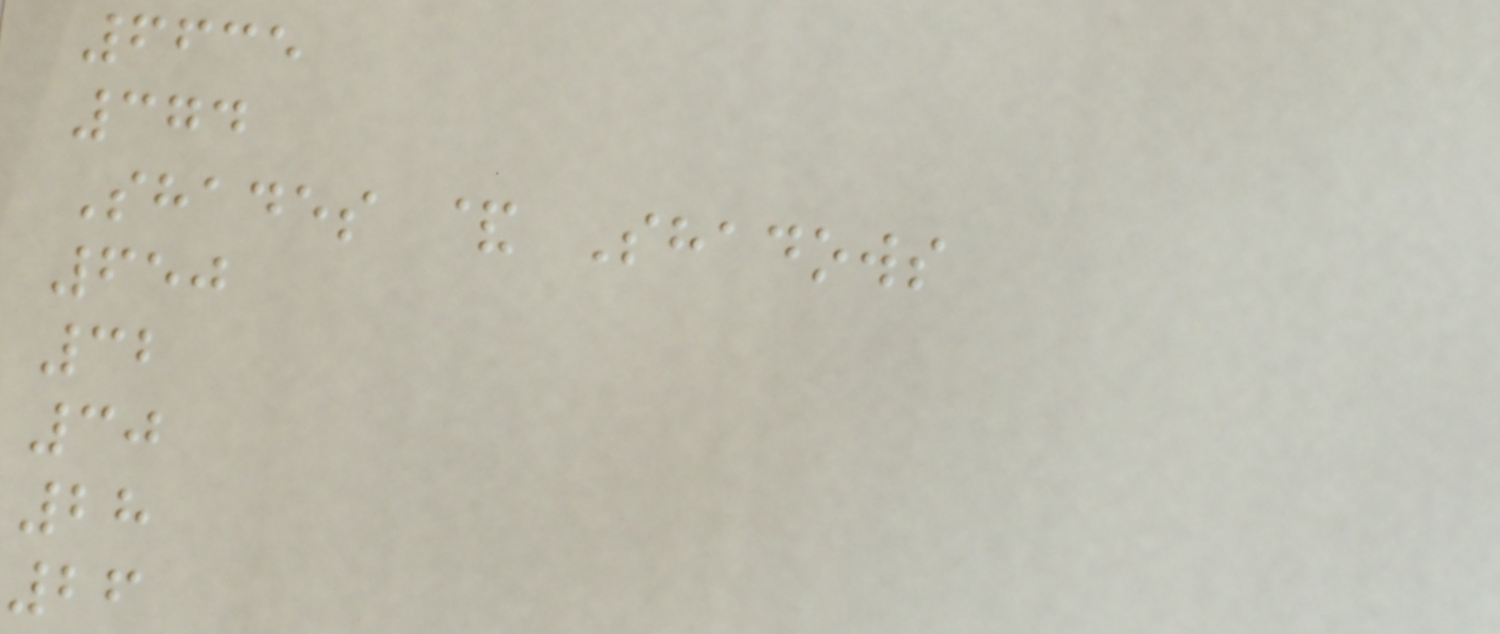6635
374
Shades & Shadows
650
32
30
28
26
